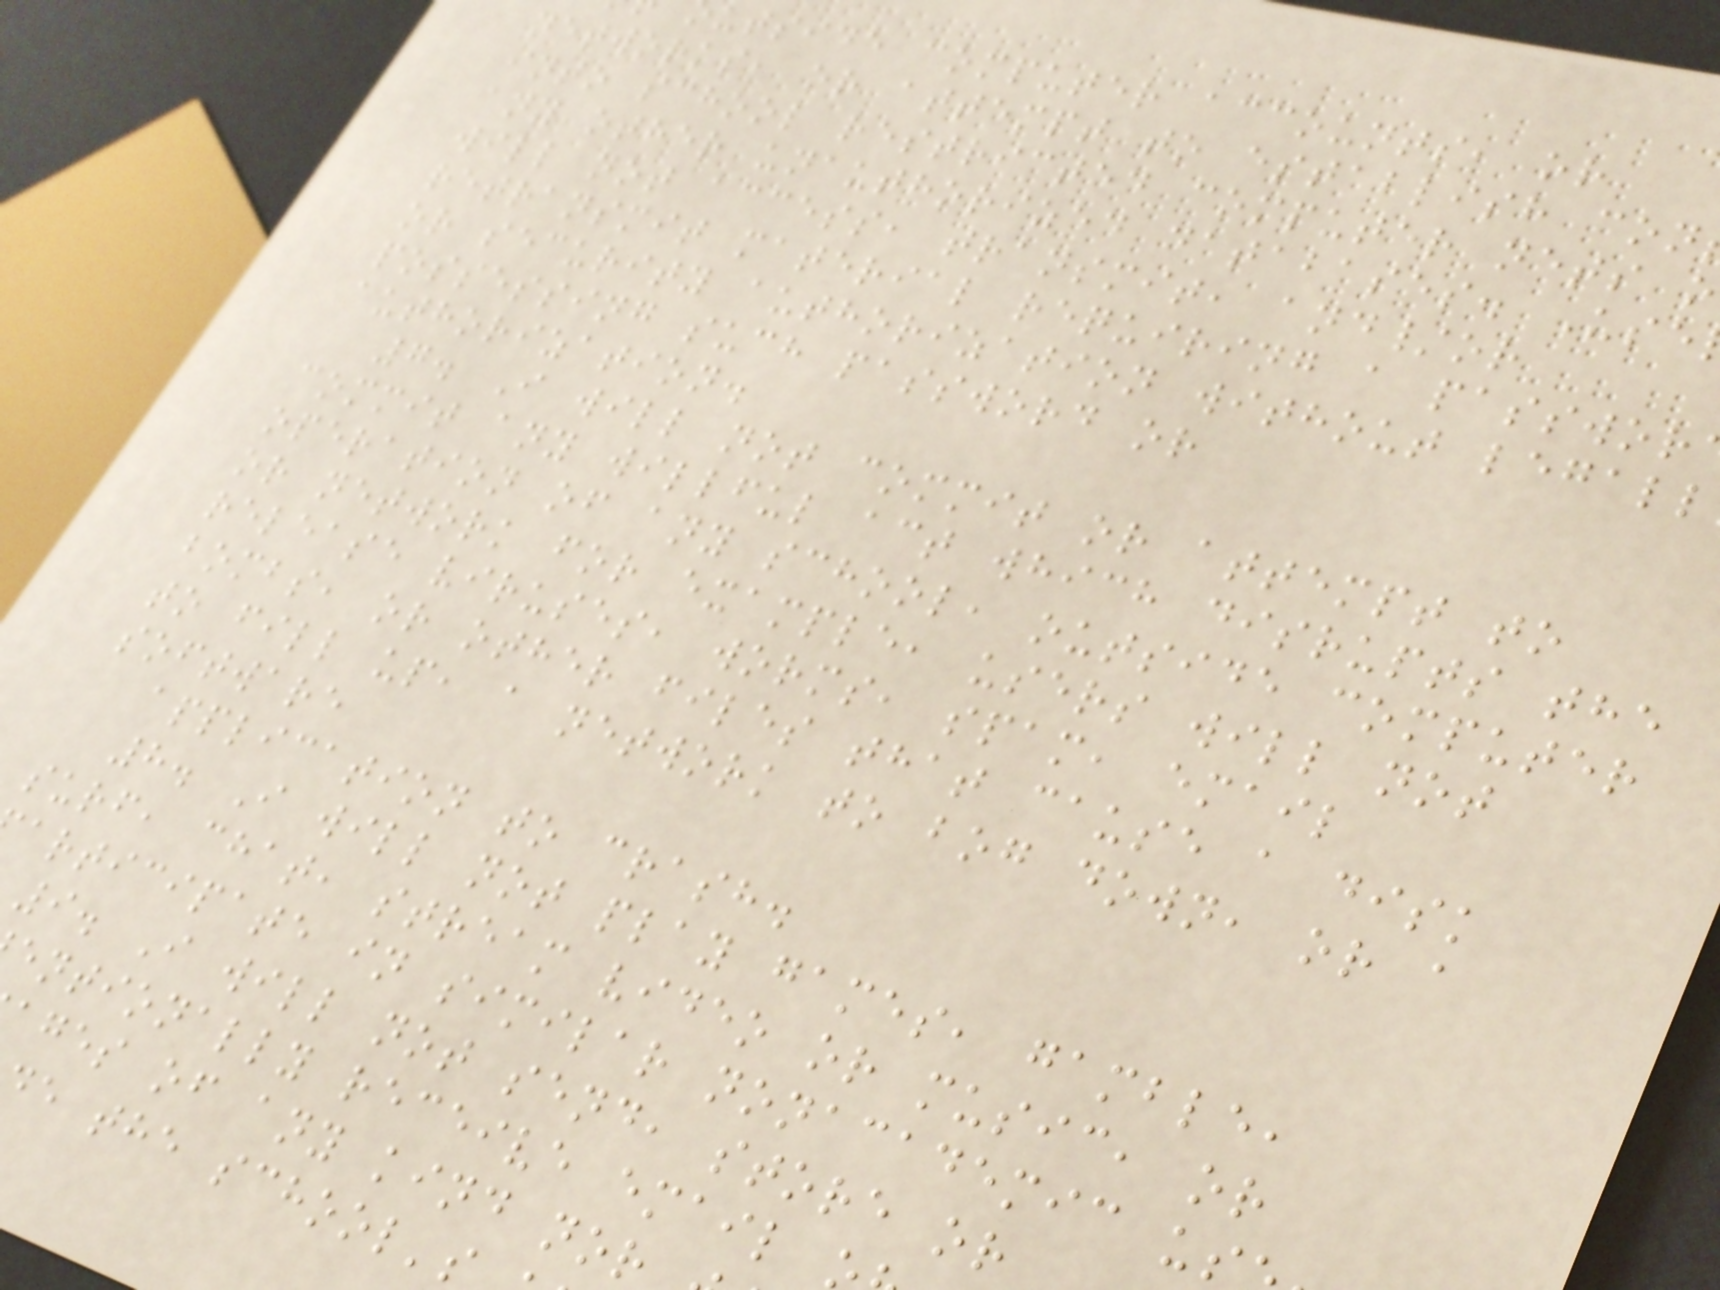utside computer accounts, or
networks, or attempt to establish con
into school restricted computer nets o
any other unauthorized databases. Use
will not access, transmit, and/or
retransmit material requiring a passwor
or security authorization without legall
possessing such password or
authorization.
7. I will not commit or attempt to
commit any willful act which disrupts the
operation of any school, outside computer
or network for example, users will not
release viruses, worms, spam, email
bombs, or other files that cause a disk
to fill up, a network to bog down, or a
software
application to crash.
8. I will not play games, gamble,
surf, chat, stream video or music, or
articipate in similar nonacademic us
9. I will not send, store or
entionally receive email
ages of any kind nor
e the school's
